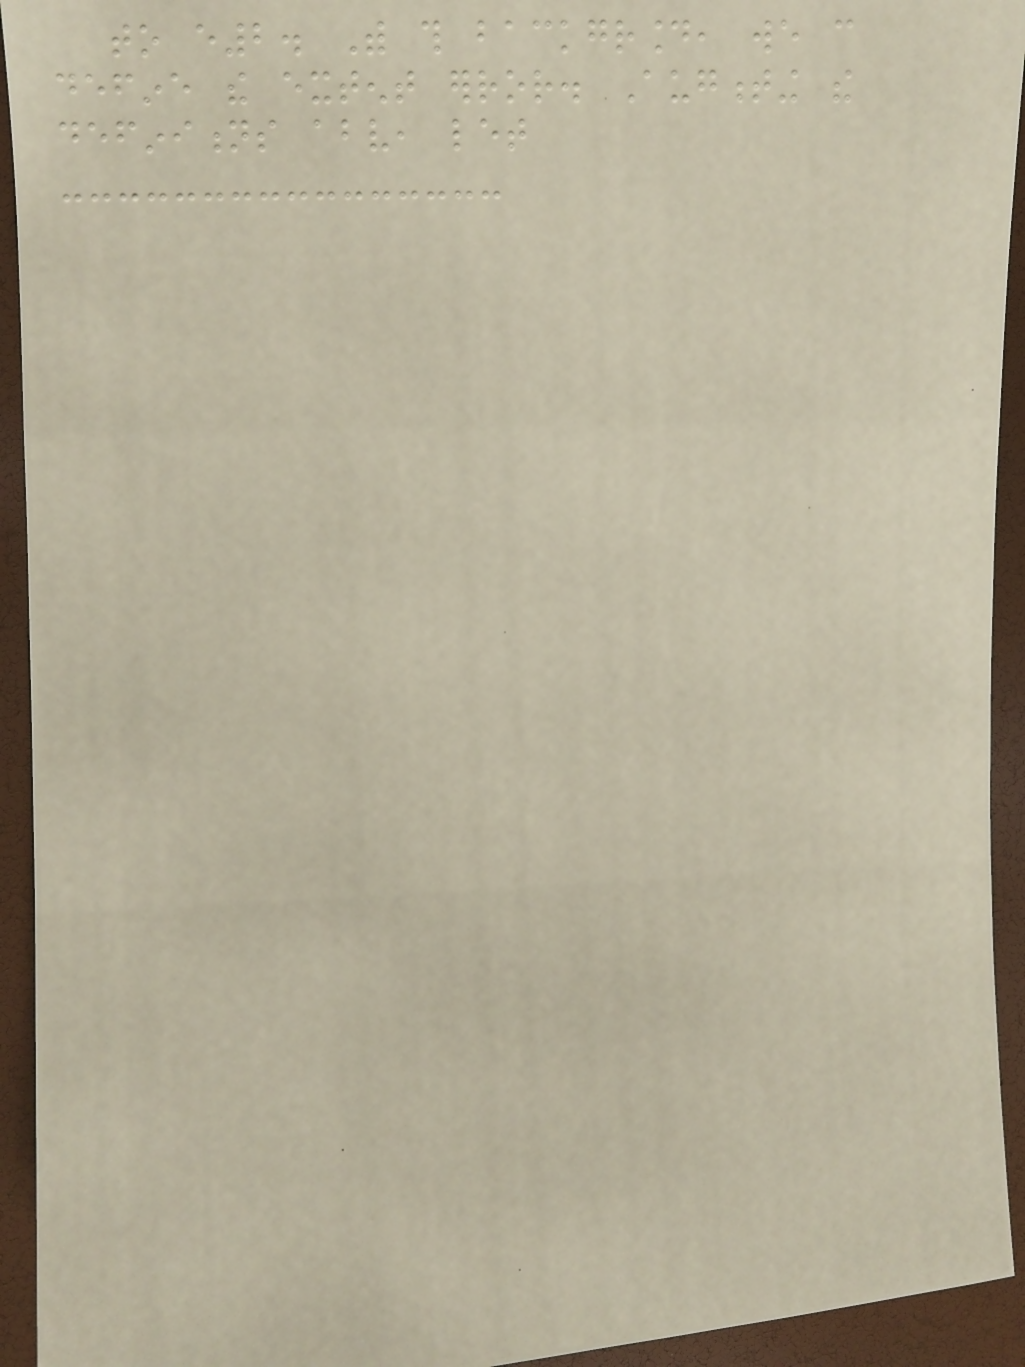to e2. With this background, we can
define the extent error. Augmenting the
definitions above, let
